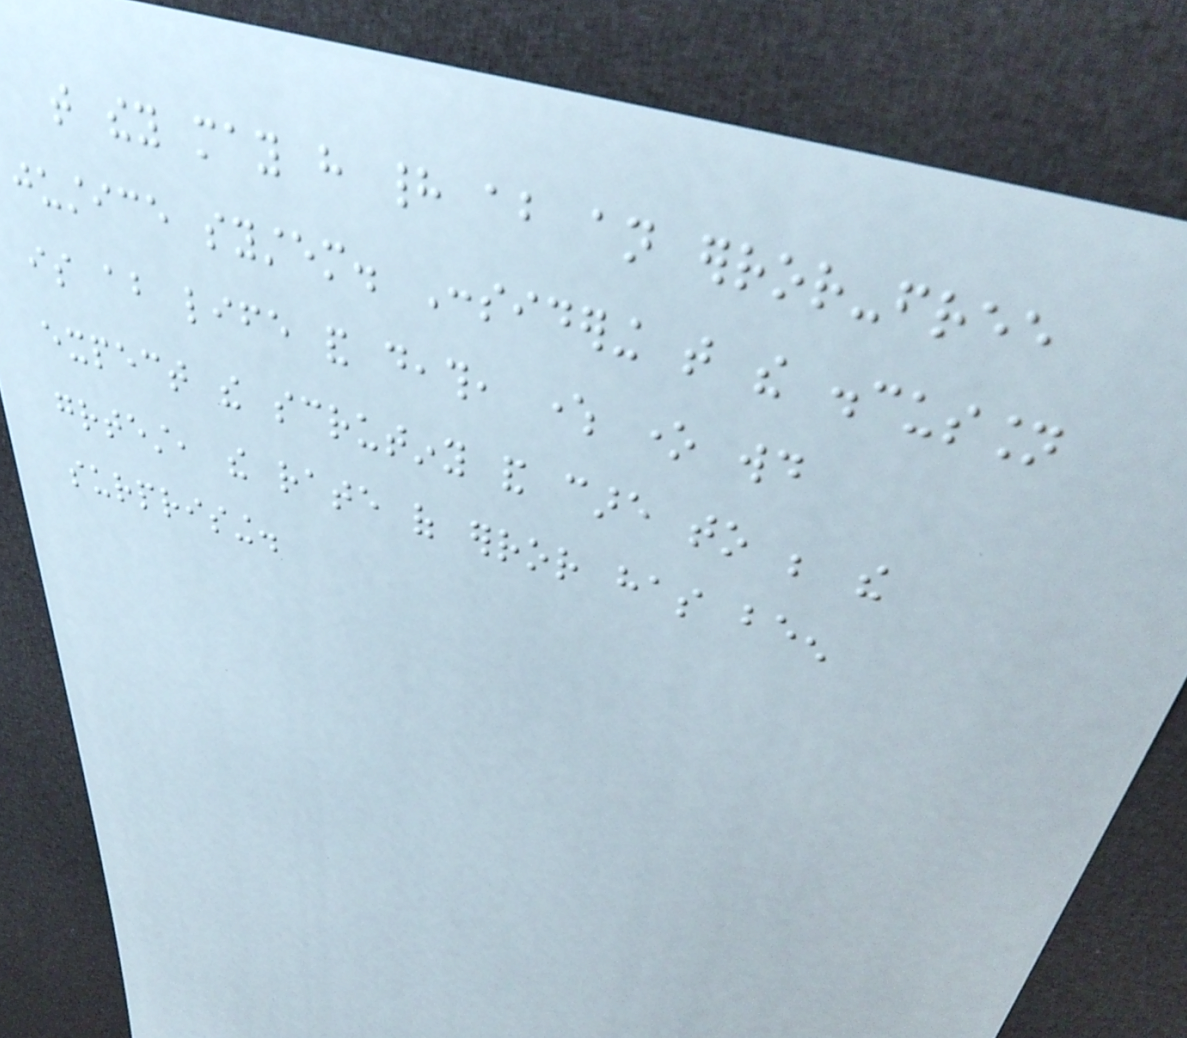that they may have had about an error-free
justice system. Considering that the discussion
is about life and death, where one would
expect the scrutiny and care to be the
greatest, the rate of error has been
surprising.
